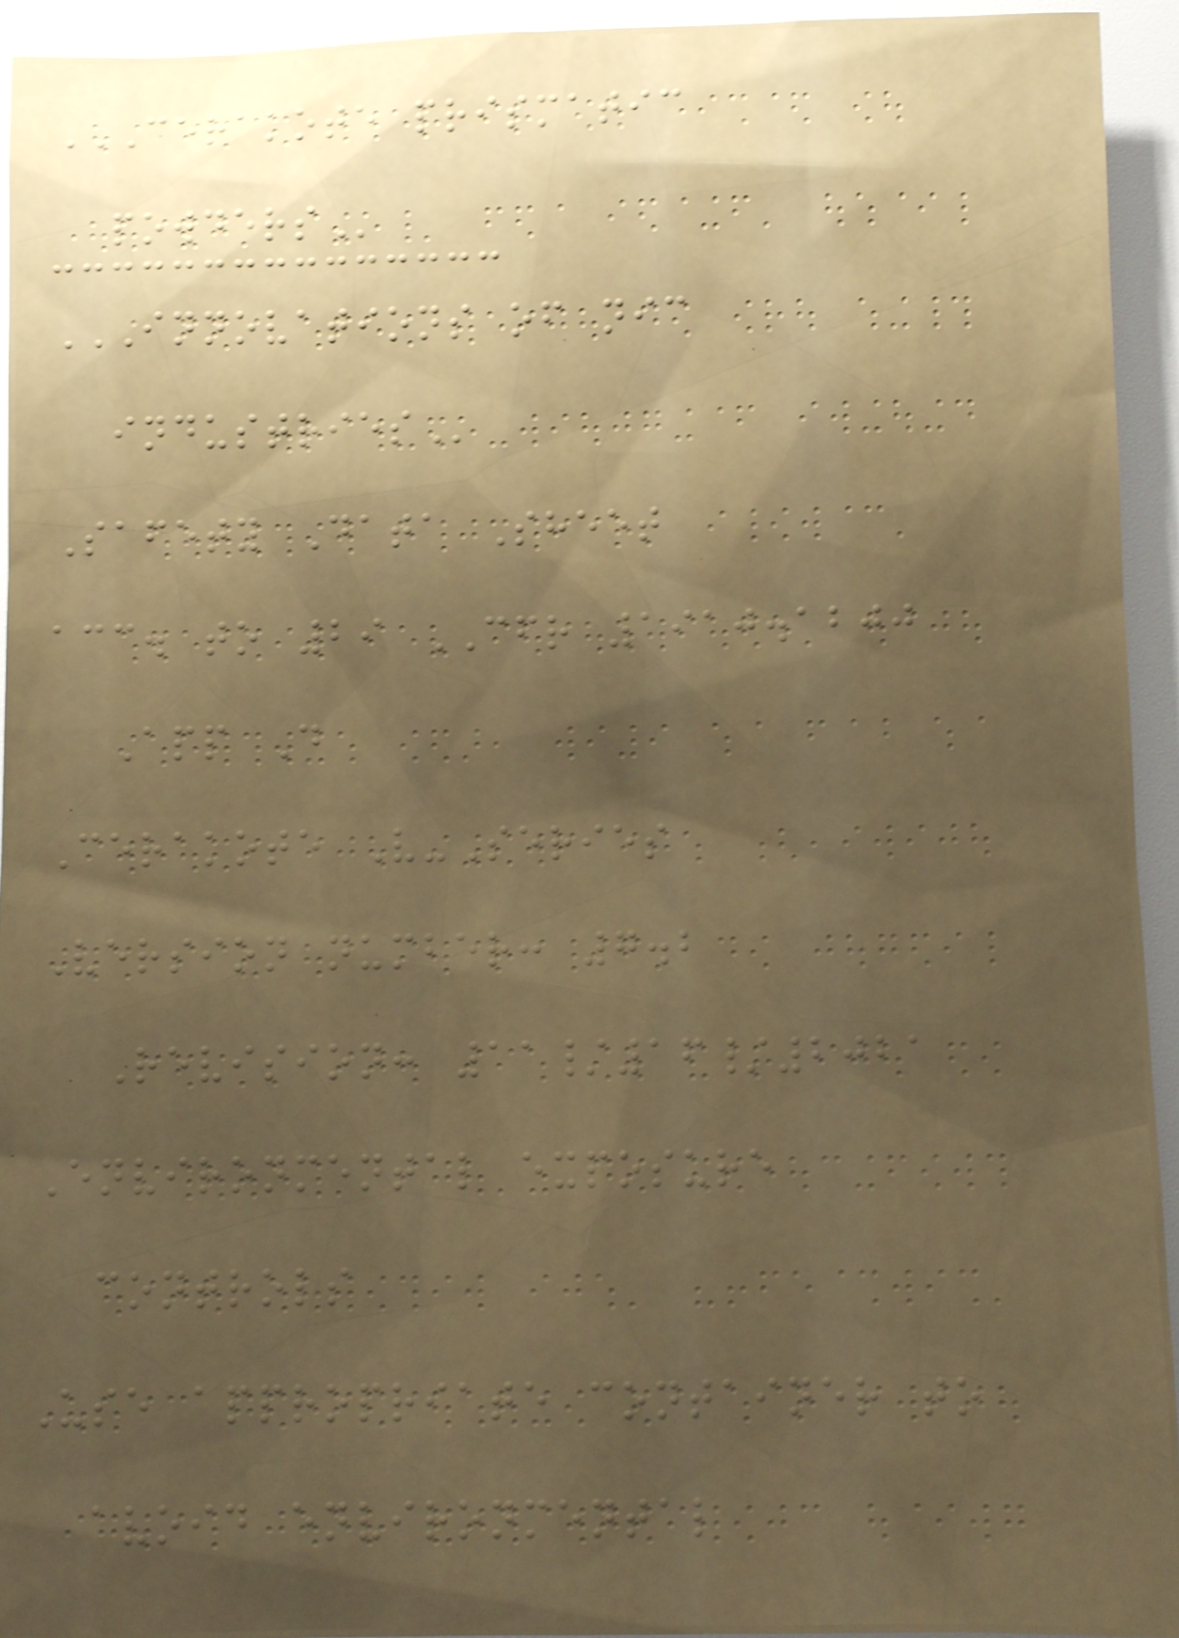CERAKOTE PRISMATIC
POWDERS
INNOVATIONS OF NIC
INDUSTRIES
Safety Data Sheet
acc. to 29 CFR 1910.1200
App D
Cerakote V-Series
Version number: 7.2
Revision: 11/16/2021
Environmental exposure
controls
Use appropriate container to
avoid environmental
